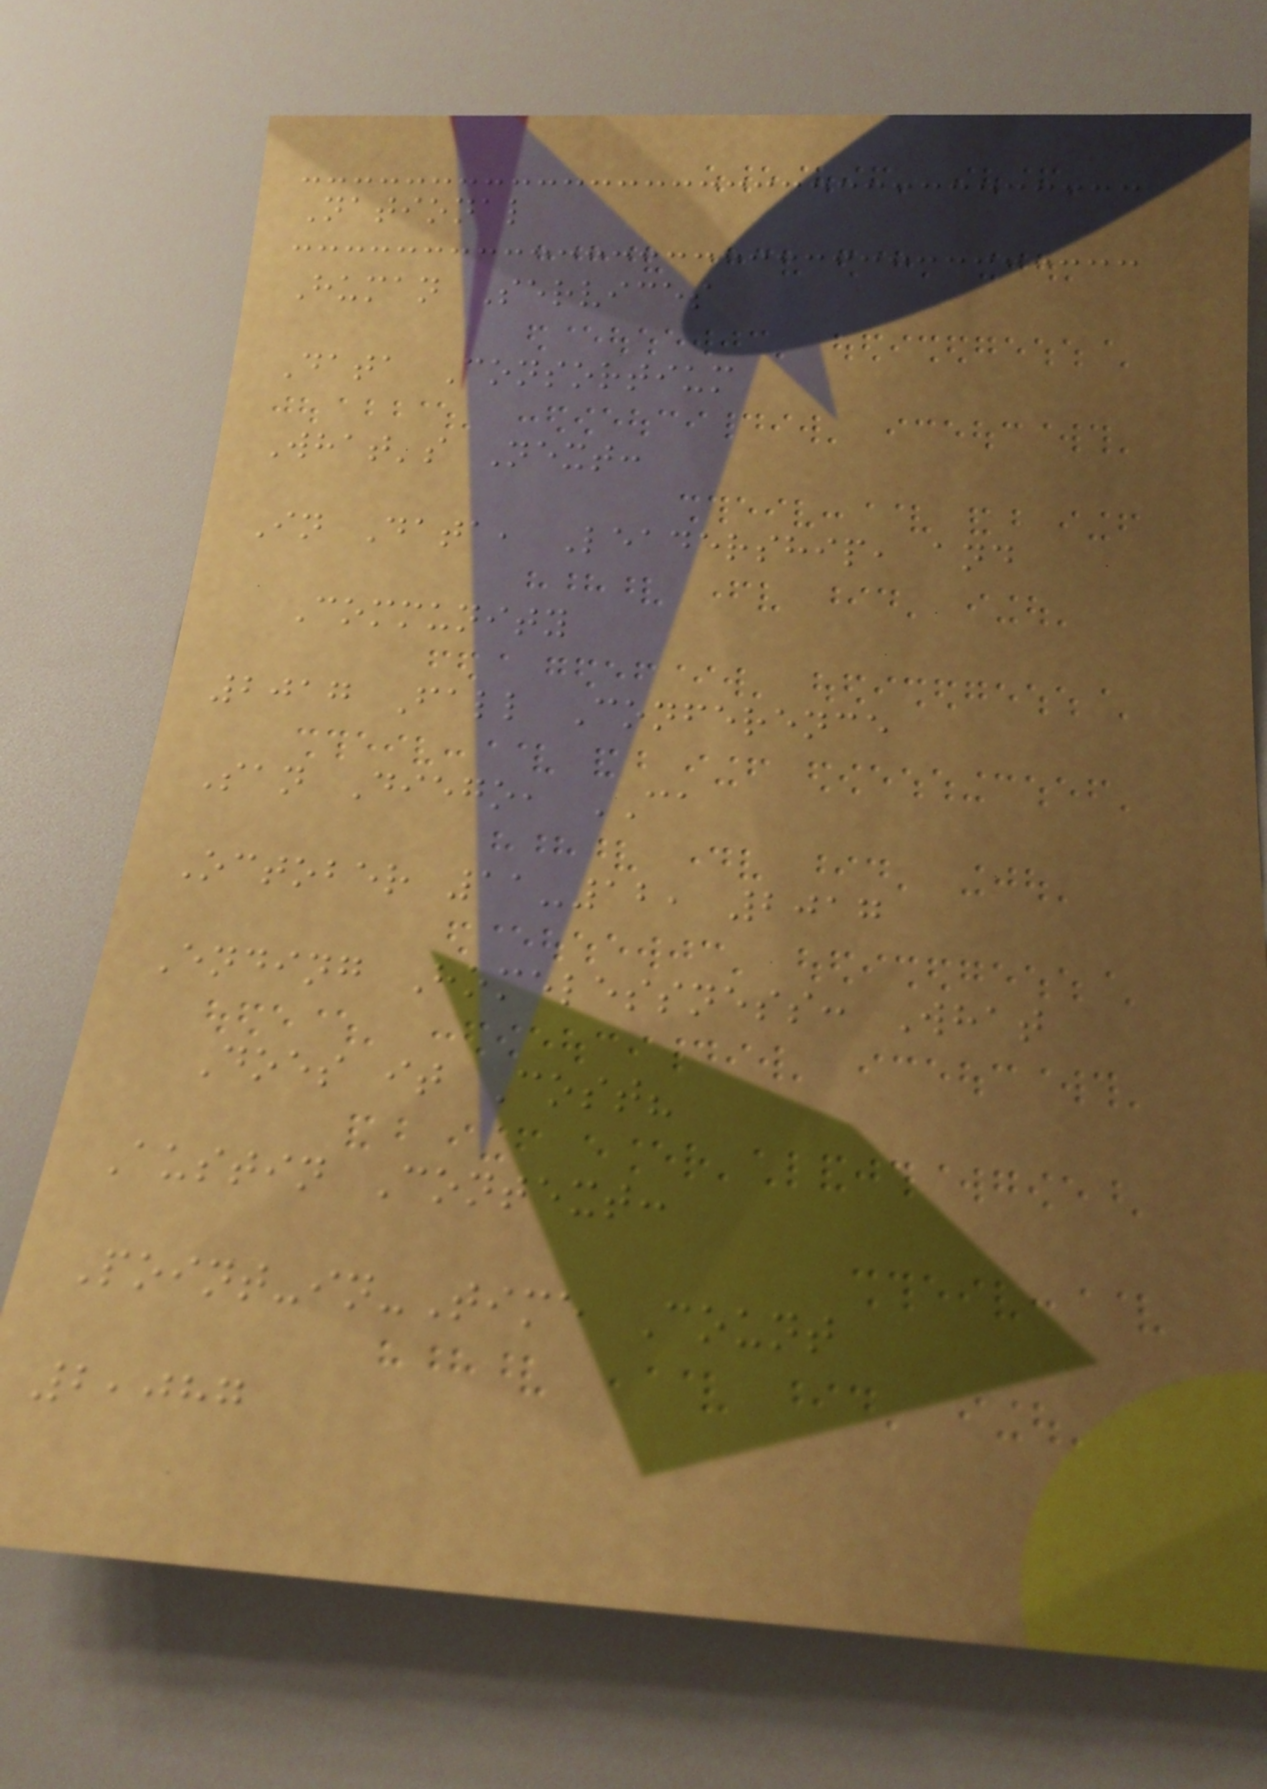National
Human Services
Data Consortium
What's Next:
In Data, Leadership, and
Community
2017 Fall Conference
San Diego, CA
October 11-12, 2017
Ending Homelessness: What
Does it Cost?
Austin Context:
Point-in-Time Count
2,087
